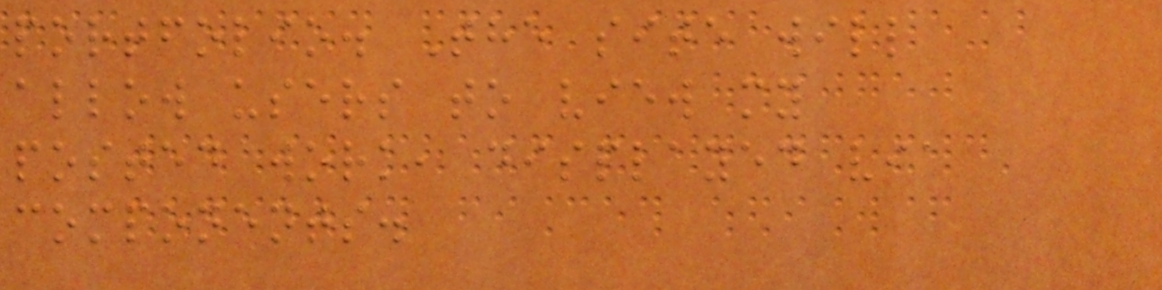portfolio. The site will
allow users to view my
posted work, displayed via
components.
